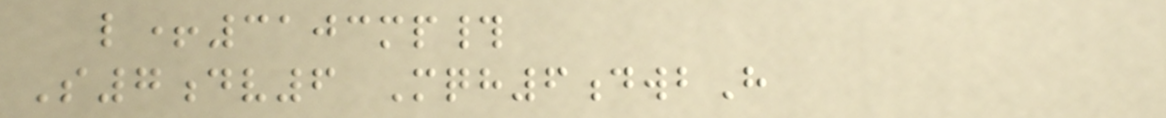l+3103mp#
S7dv6 Mqh6dwbH
